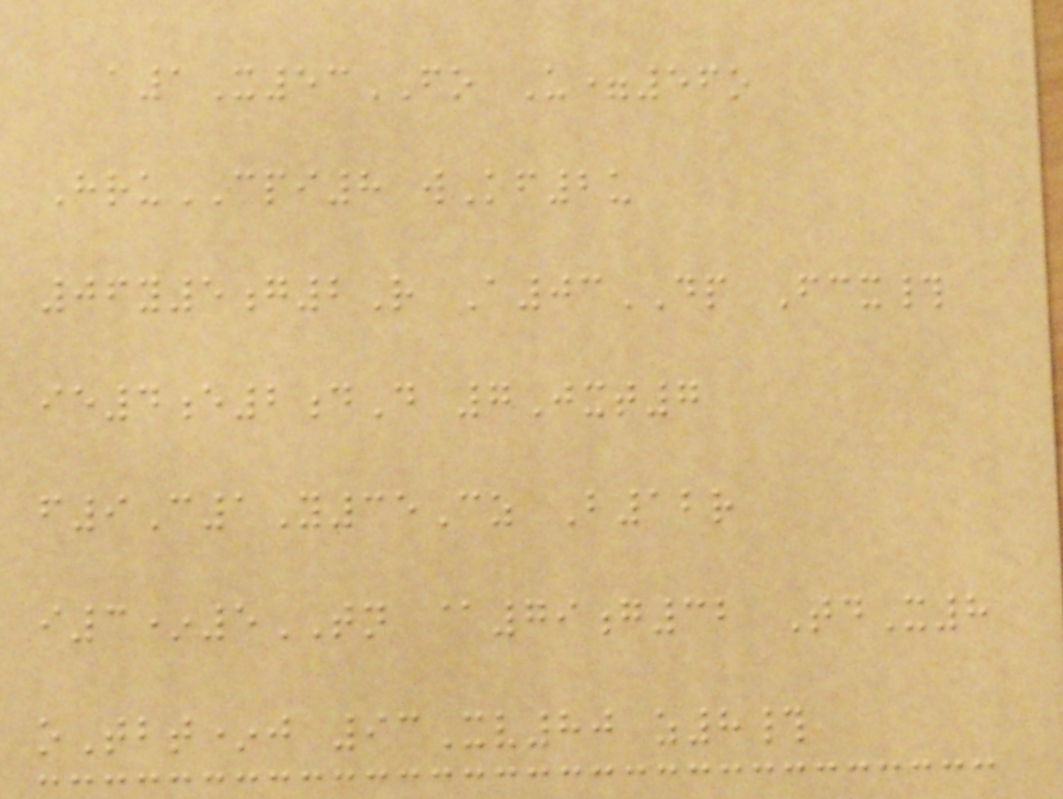a1X53FO U=56o
HruCPI8 wKf2u
06y5g2R A03DP Fcx#
ie4e2dD 7Jxt7
f9C1Y35Cz B12r
i3*5TN @79g32 TdX8
oTbt*j 93Xv80 z8#
